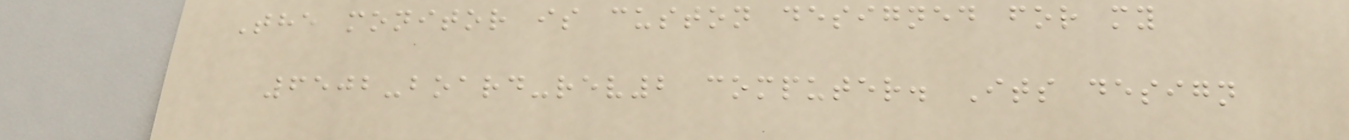The monitor is custon designed for my
6502-board-rev2 computer. Its design
